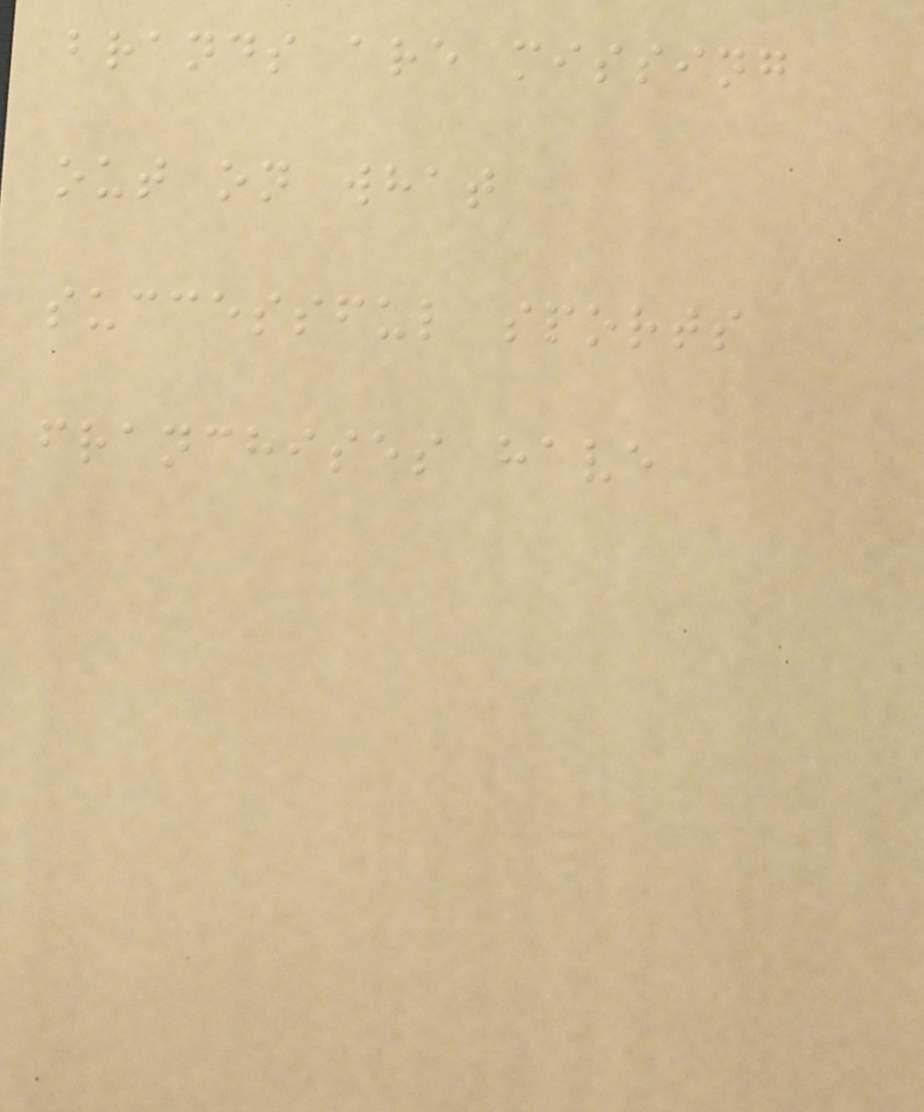brands are missing
out on what
successful sports
franchises have
